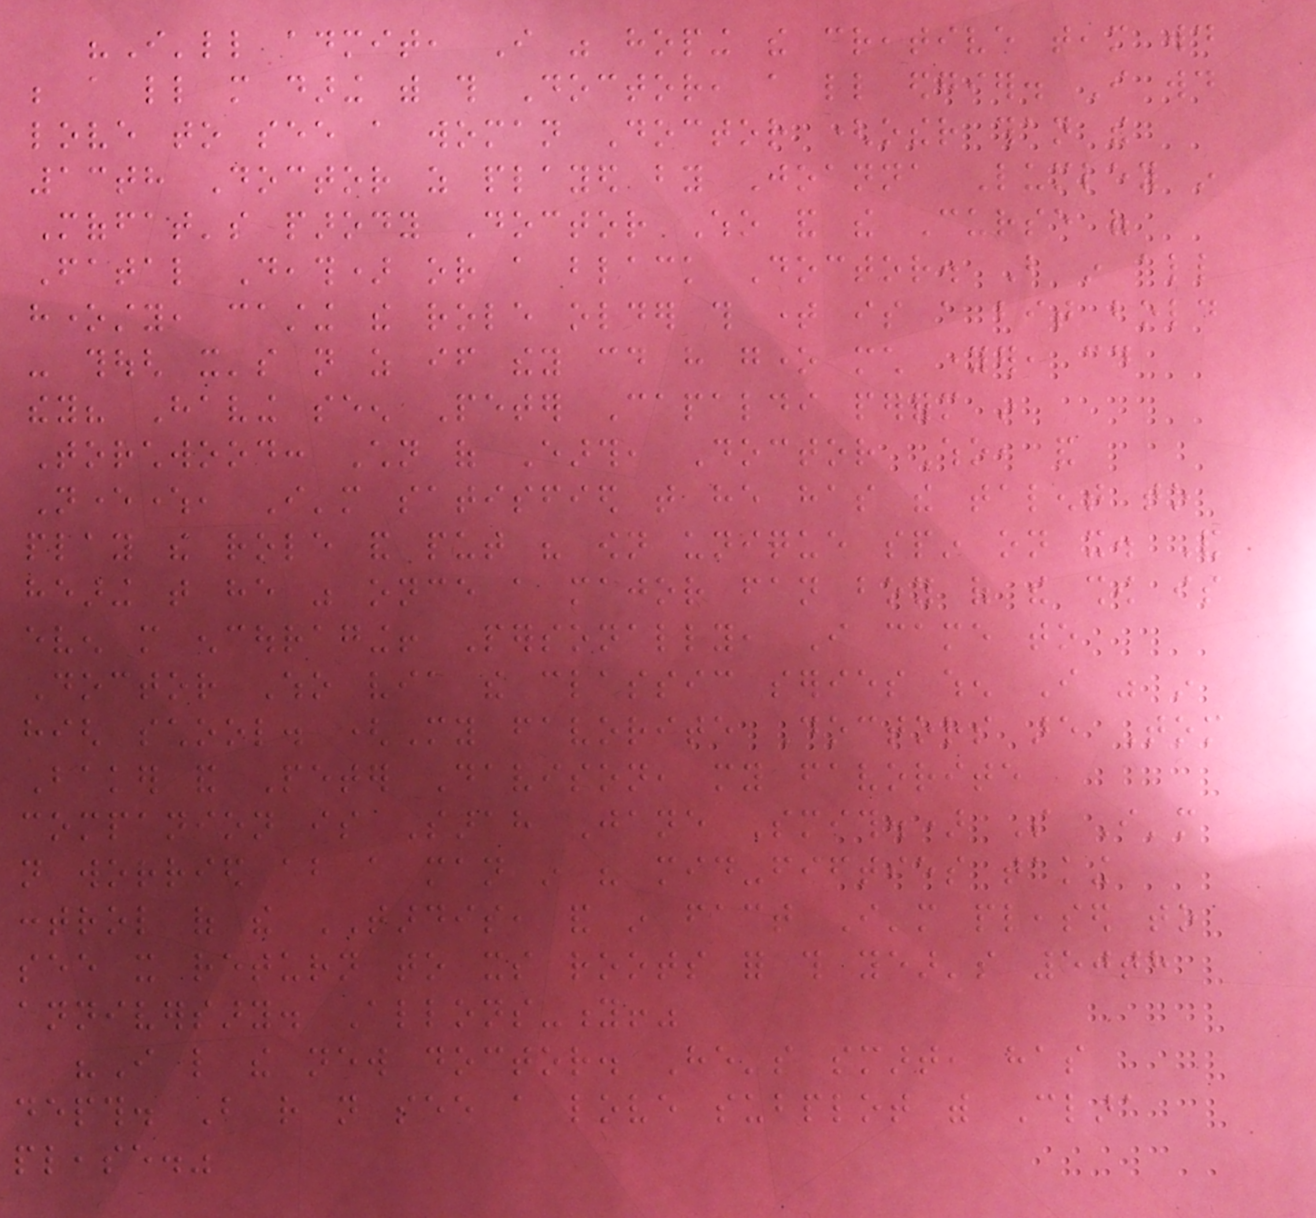"I'll admit, I was hoping the creative team would
be a little more daring with this Doctor, a little edgier. I would
love to see a woman Doctor (other than the
13th Doctor as played by Joanna Lumley in
Moffat's parody Doctor Who and the Curse of
Fatal Death) or a black Doctor. But in all
honesty, casting the role older this time is a bit bold
- though it's not as if they could have gone much younger, could
they? Having seen Peter Capaldi perform in
Torchwood: Children of Earth, Doctor Who, and
Neverwhere, I'm satisfied that he has the talent to
play the role and put his own unique spin on it. And
hearing that he was once a major fan boy of the show is
even more encouraging! Personally, I came to
Doctor Who via the classic series when I was in
high school. (My favorite Doctors are Tom
Baker and Peter Davison, my favorite
companion is Sarah Jane Smith.) So I'm
not worried about a man in his mid-fifties taking
control of the TARDIS, and in fact I'm pleased to
see it return to its roots for this year's 50th
anniversary. Allons-y!"
"I like the new doctor. He's smart, has
depth. But rather not see a love subplot with Clara
please."
